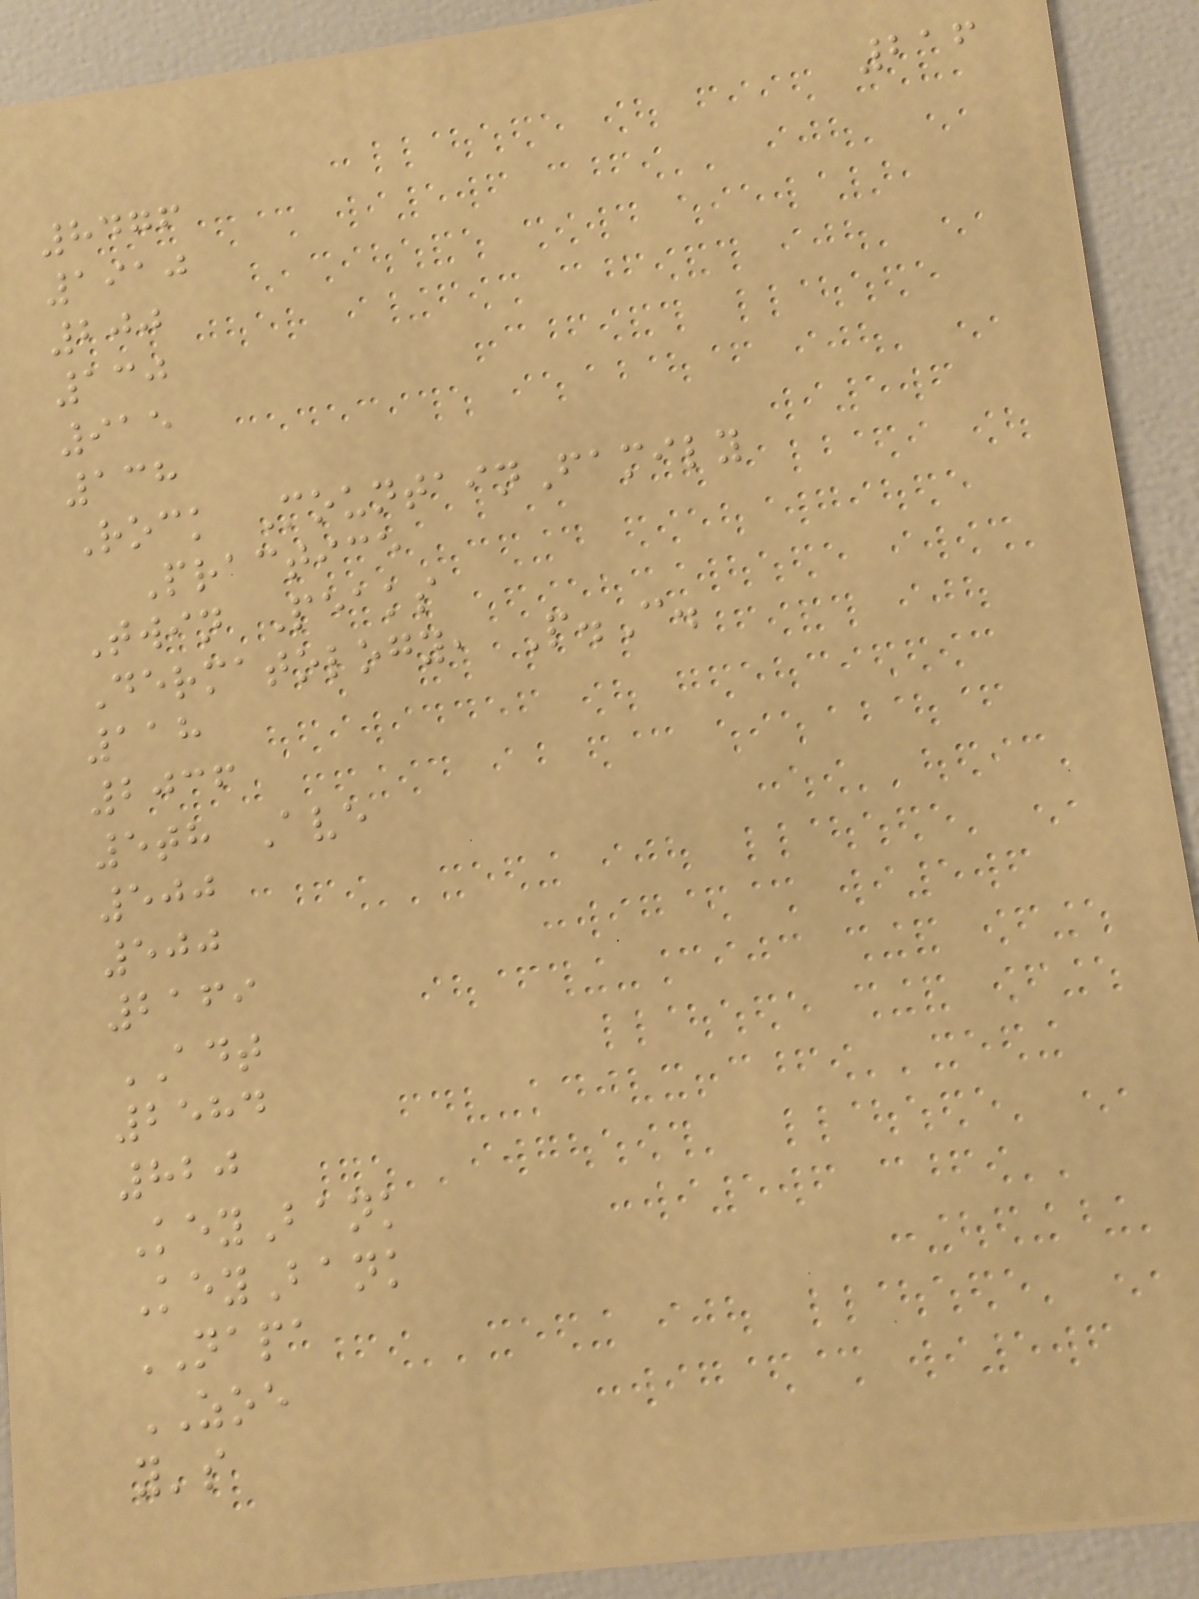216
8476
1910
200
130
915
138
Rock MountainFamily
Practice
Twin Peaks
Dermatology, P.C.
118
2036
5th Ave
500
500
2169
ADT
2584
820
KeyBank
KeyBank
NAPA
ZOE
y's
